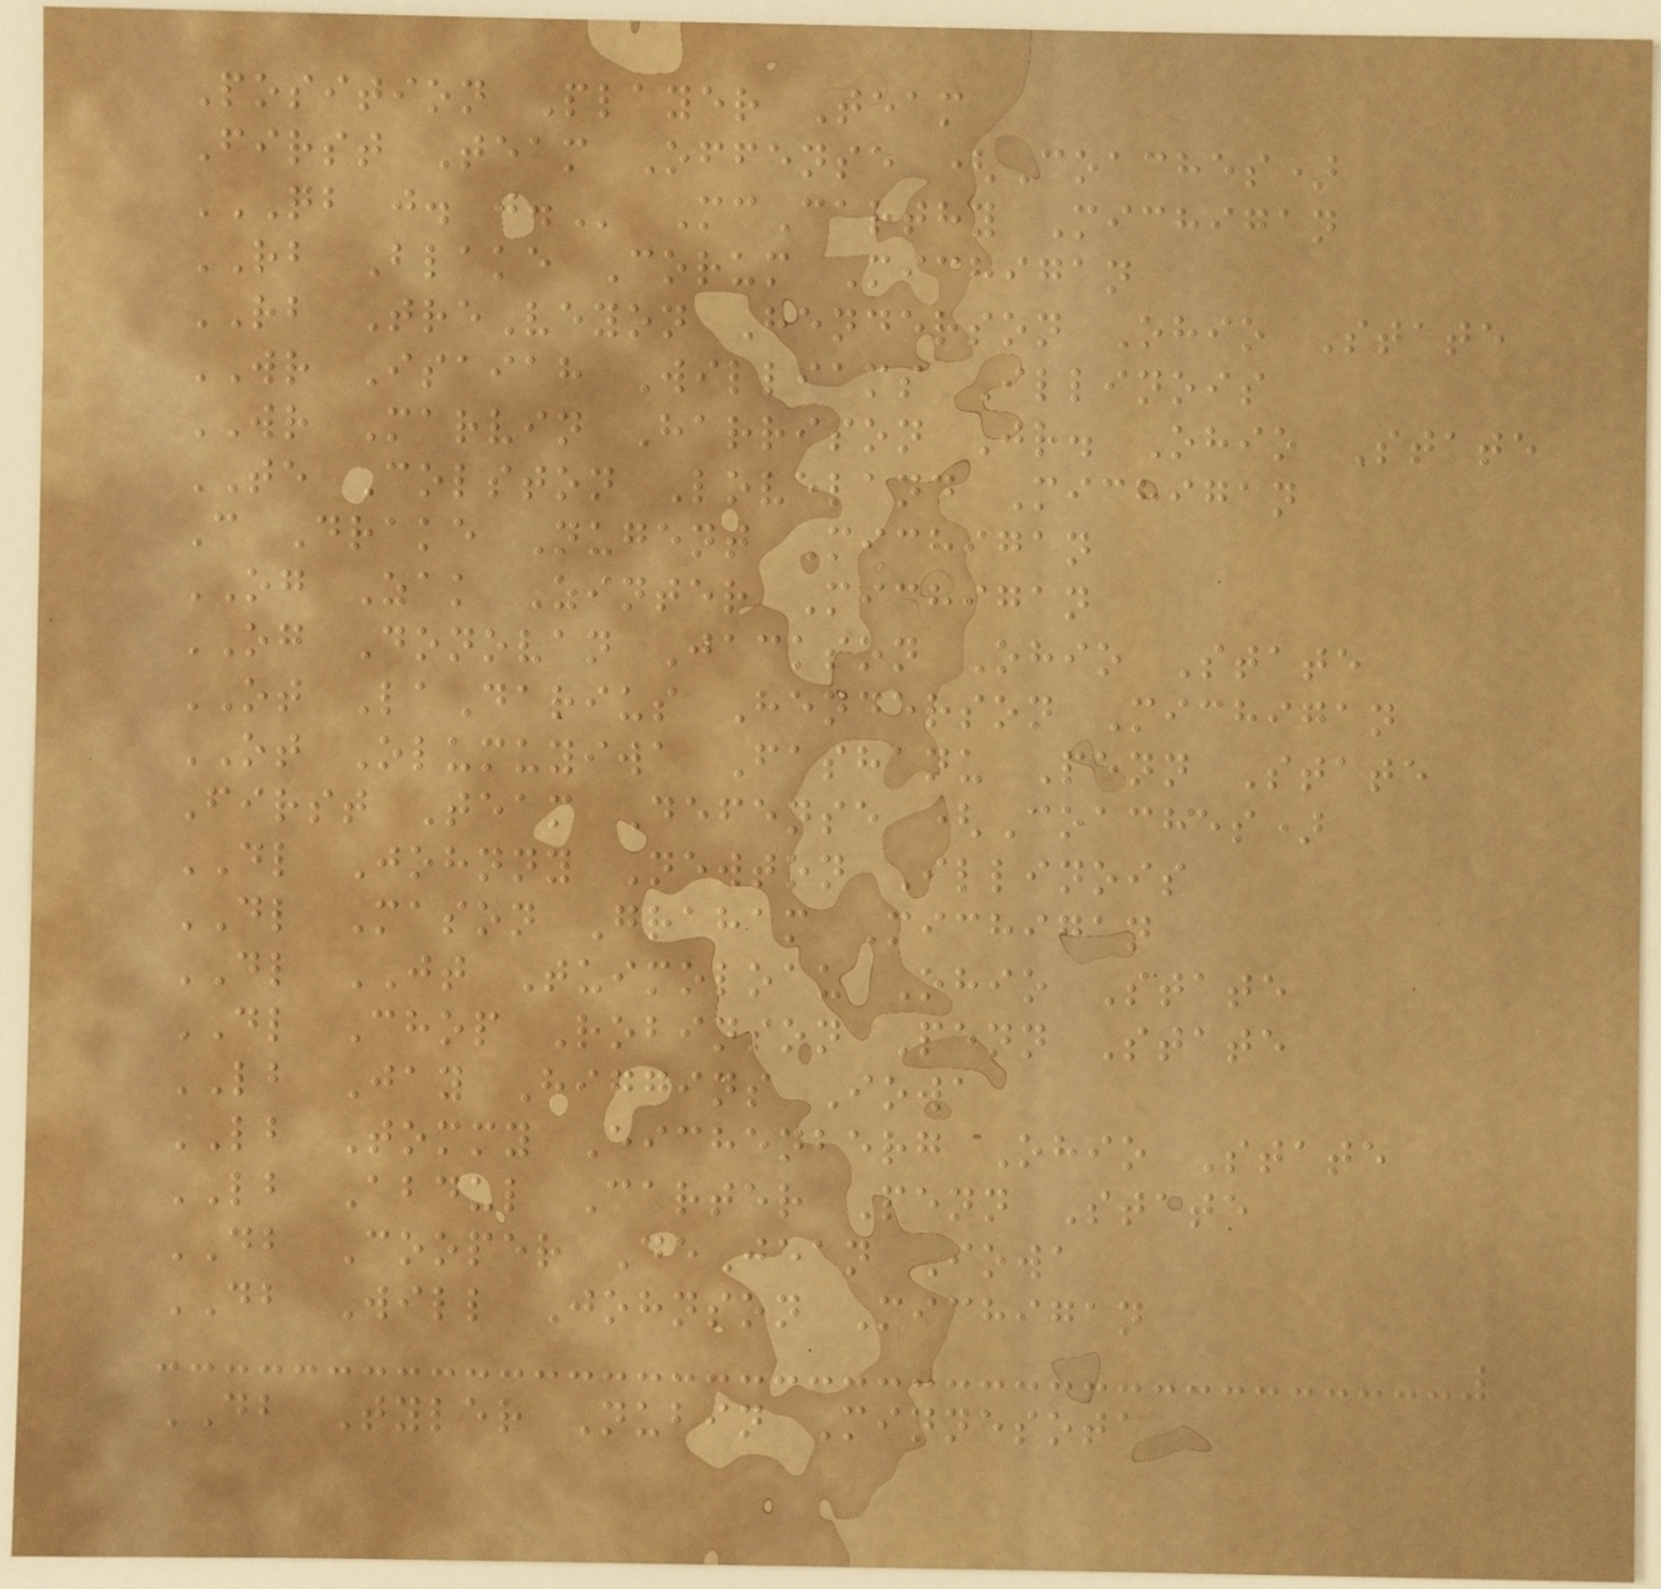Position Player Team
First Team Offense (Coaches)
QB J. J. McCarthy Michigan
RB Blake Corum Michigan
RB TreVeyon Henderson Ohio State
WR Isaiah Williams Illinois
WR Marvin Harrison Jr. Ohio State
TE Colston Loveland Michigan
C Drake Nugent Michigan
OG Zak Zinter Michigan
OG Donovan Jackson Ohio State
OT LaDarius Henderson Michigan
OT Olumuyiwa Fashanu Penn State
First Team Defense (Coaches)
DL Johnny Newton Illinois
DL Mason Graham Michigan
DL JT Tuimoloau Ohio State
DL Chop Robinson Penn State
LB Jay Higgins Iowa
LB Tommy Eichenberg Ohio State
LB Abdul Carter Penn State
DB Cooper DeJean Iowa
DB Will Johnson Michigan
DB Tyler Nubin Minnesota
